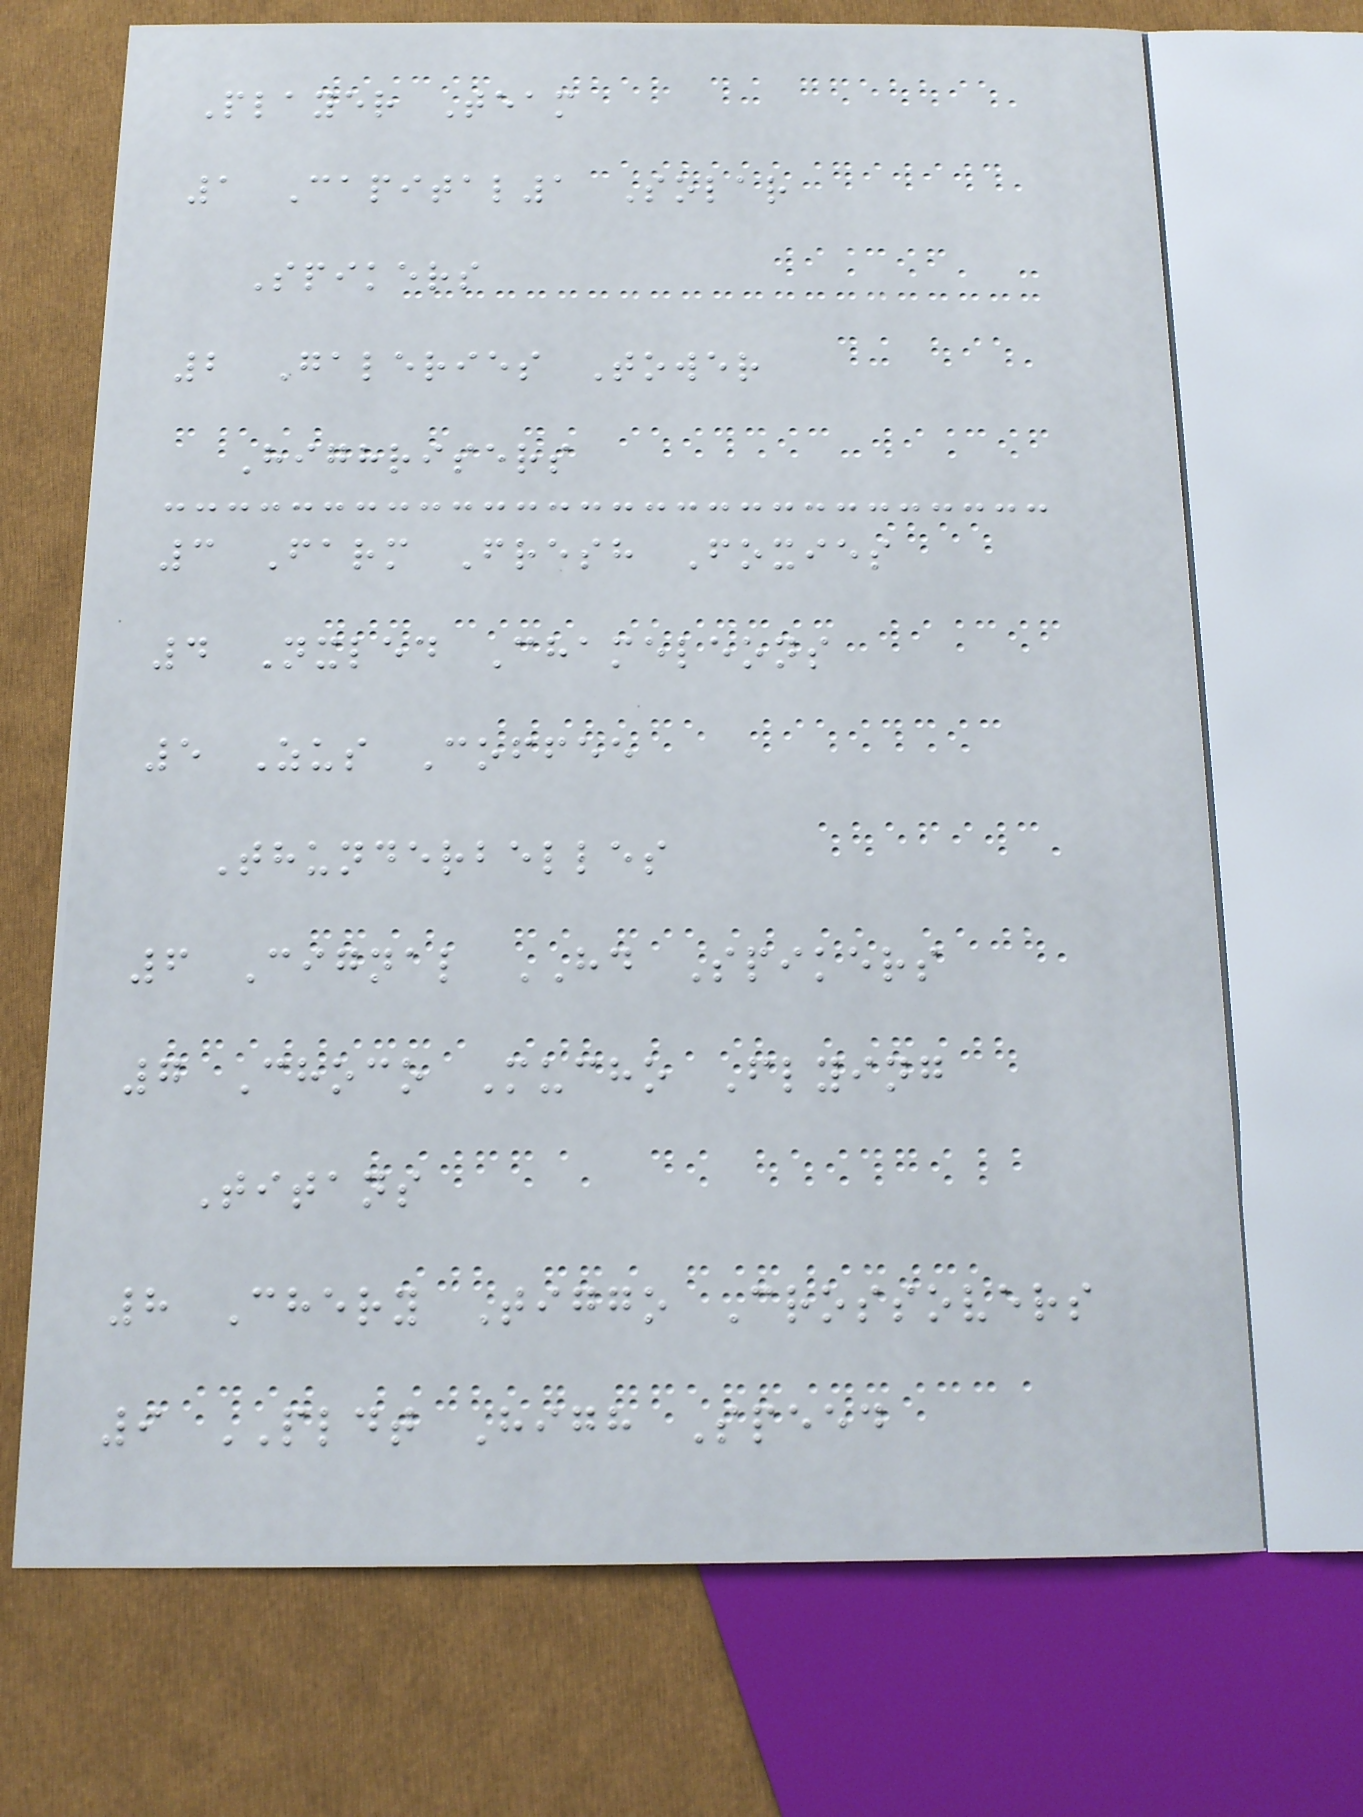Player Team
1 Capital1 Solar
Spikers
2 Galeries Tower
Highrisers
3 Farm Fresh Foxies
4 Nxled Chameleons
5 Zus Coffee
Thunderbelles
6 Cignal HD Spikers
7 Choco Mucho Flying
Titans
8 Chery Tiggo Crossovers
9 PLDT High Speed
